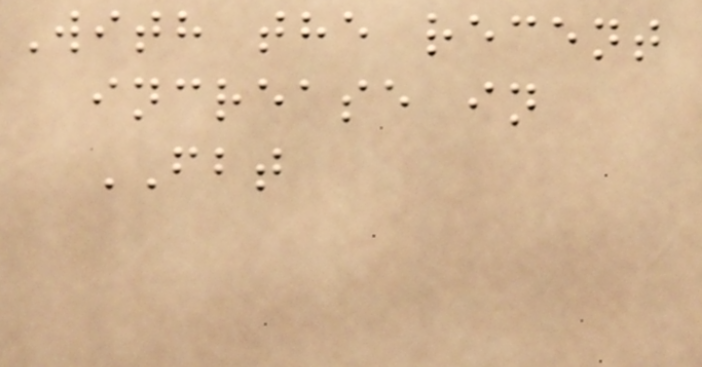With the recent
increase in
FBT
